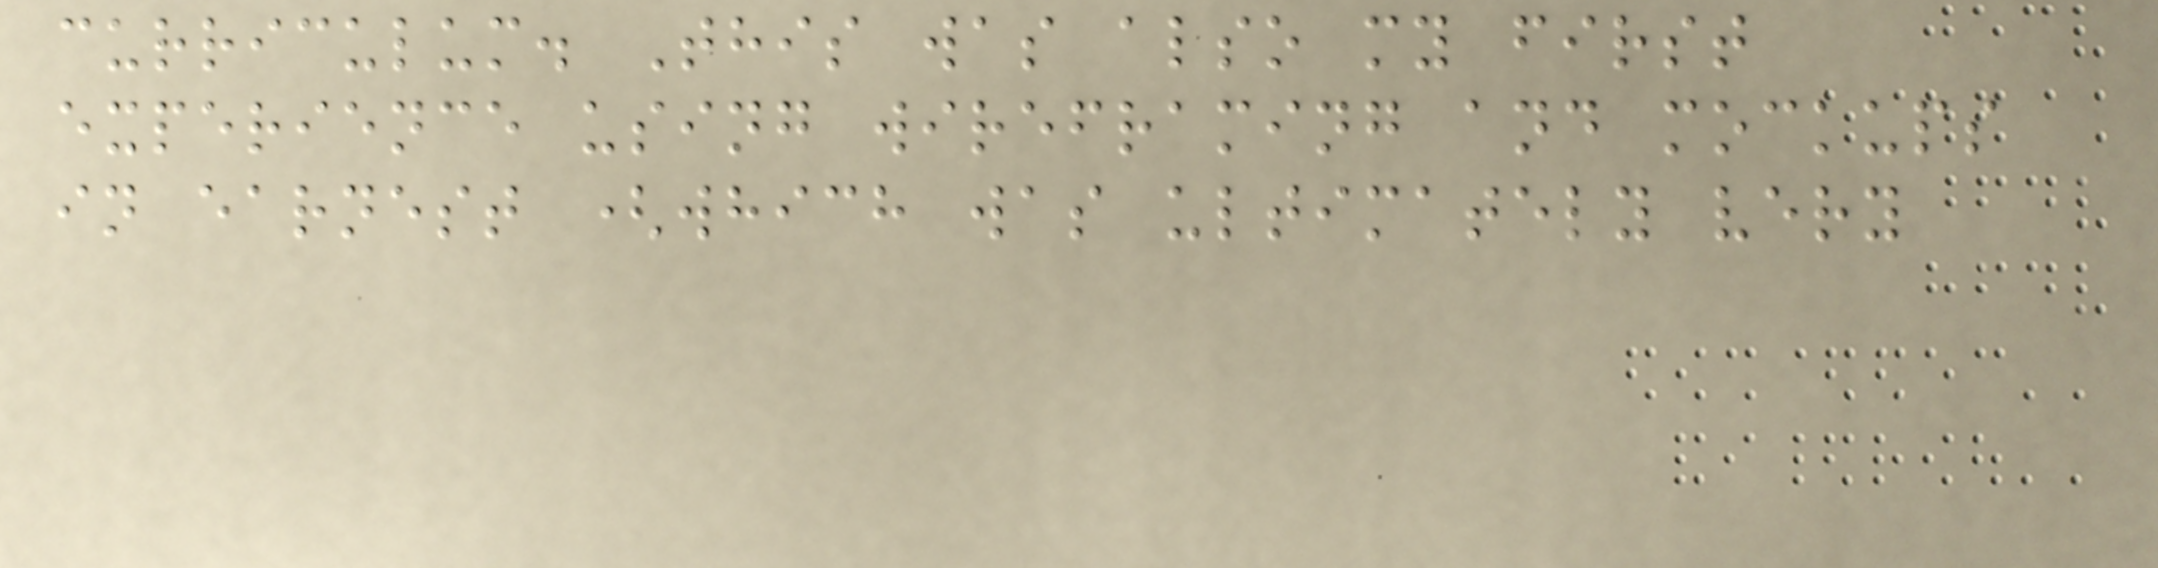curriculum. This was also my first
experience using wireframing and mockups
in earnest (which was ultimately very
